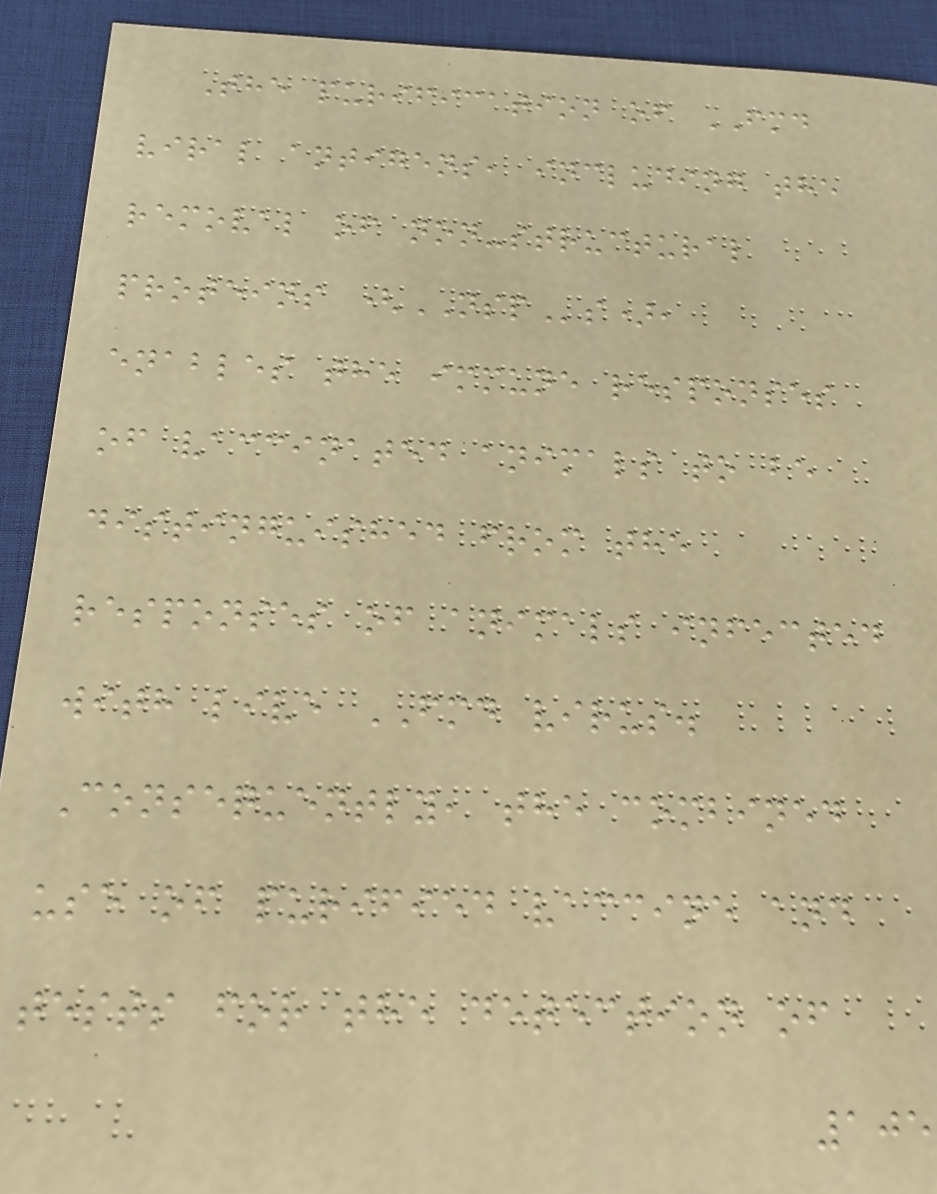The purification of FMD
viral antigens, including the
removal of non-structural
proteins (NSPs),
enables the immune responses
of vaccinated animals to be
distinguished from the
responses of animals infected
with live FMD virus.
Consequently, the combined
use of purified vaccine and
tests for the detection of
105
